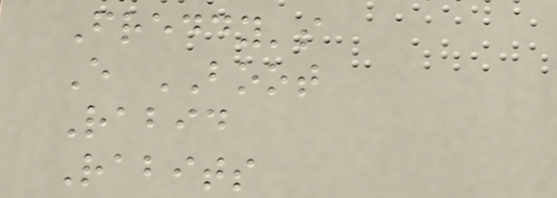Freddy's
E BOOT
Rabid
Rabits
